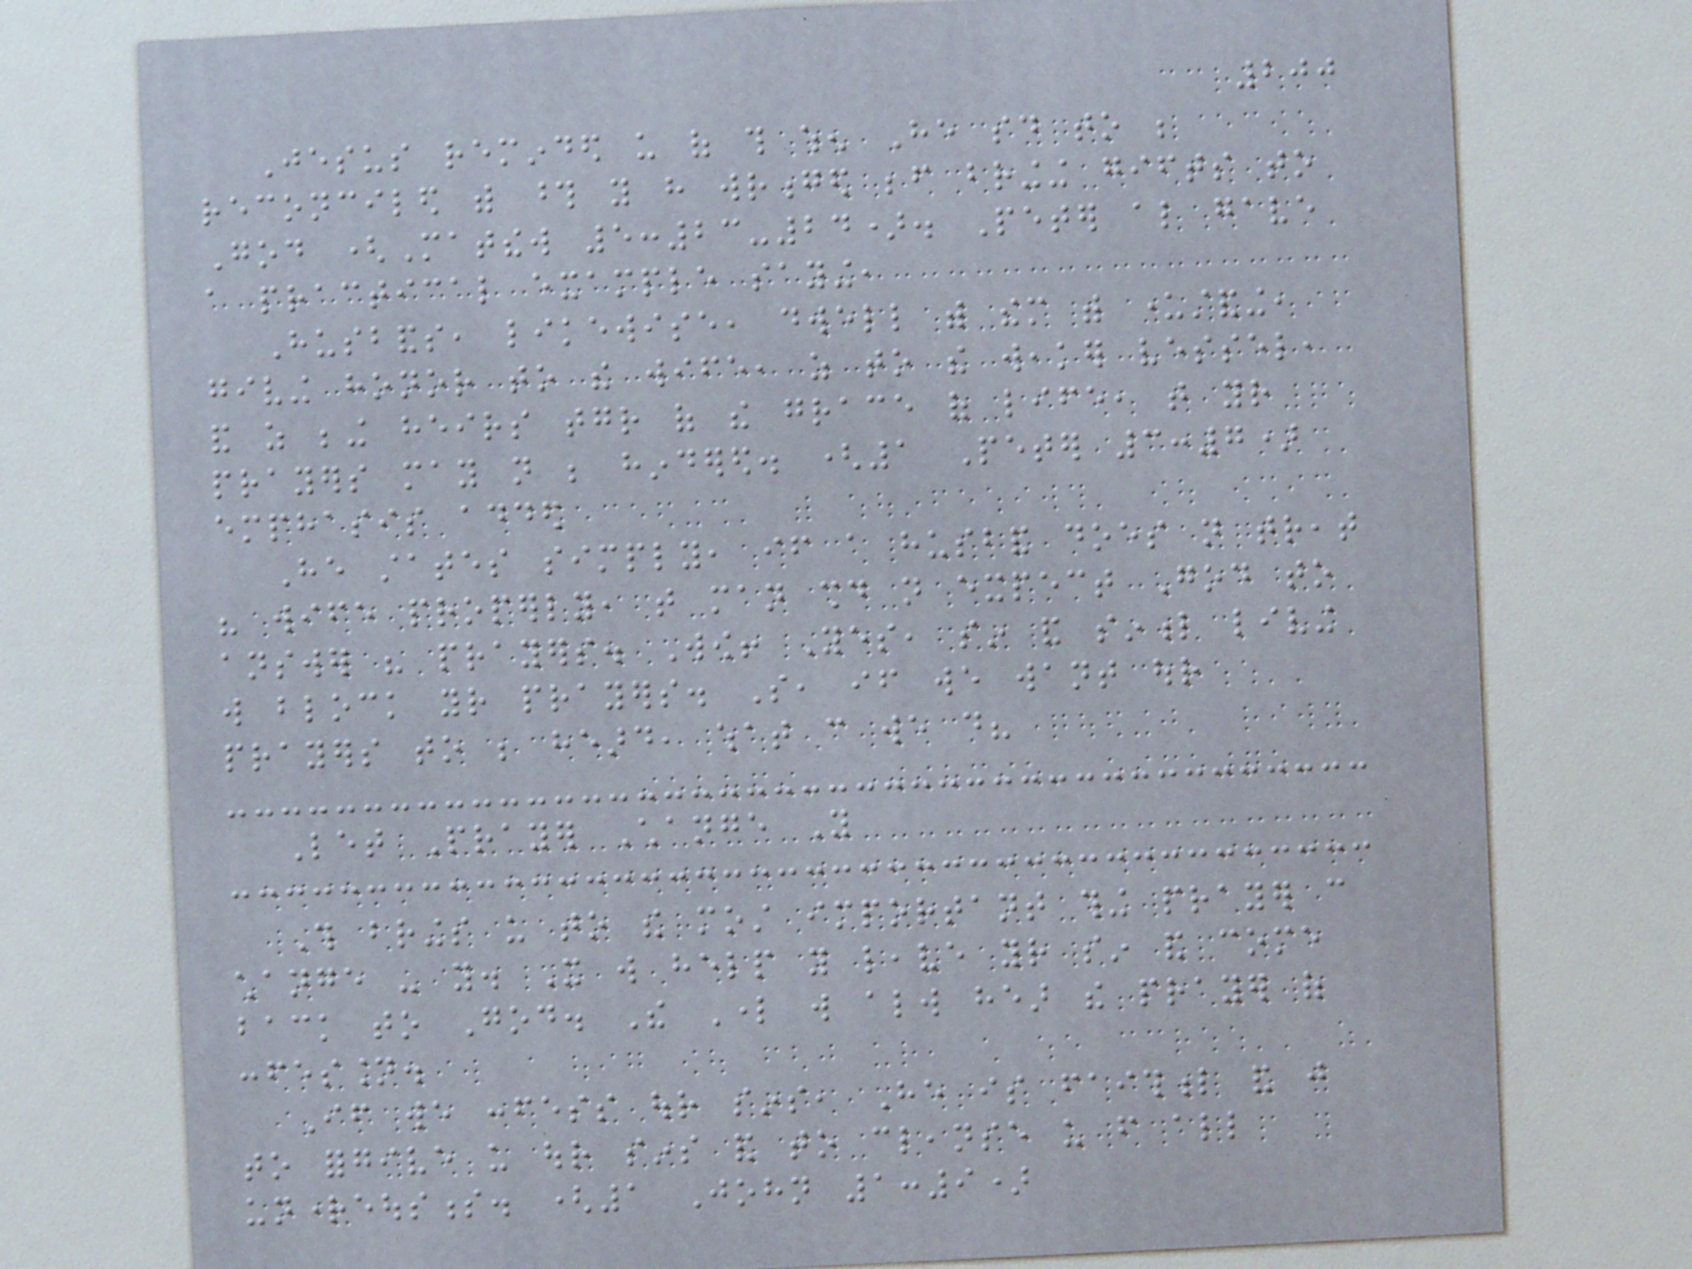200
Jesus reminded us of this when He said to be
reconciled with those you have wronged before bringing gifts to
God (Matthew 5:23-24). Peter also gave
a practical example saying,
Husbands, likewise, dwell with them with understanding,
giving honor to the wife, as to the weaker vessel,
and as being heirs together of the grace of life, that your
prayers may not be hindered. (1 Peter 3:7)
emphasis added
He states simply, if a husband does not treat
his wife properly, that man should not expect God to
answer his prayers. Wow! Yes, sin and sinful living
will block your prayers. So, if we want our
prayers to be heard, what can we do?
Let Prayer Change You
This brings us to the most important thing prayer can
change - you. It will help you leave your sin and come
back to God. The Lord will always hear the prayer of
confession.
If we confess our sins, He is faithful and just
to forgive us our sins and to cleanse us from all
unrighteousness. (1 John 1:9)
